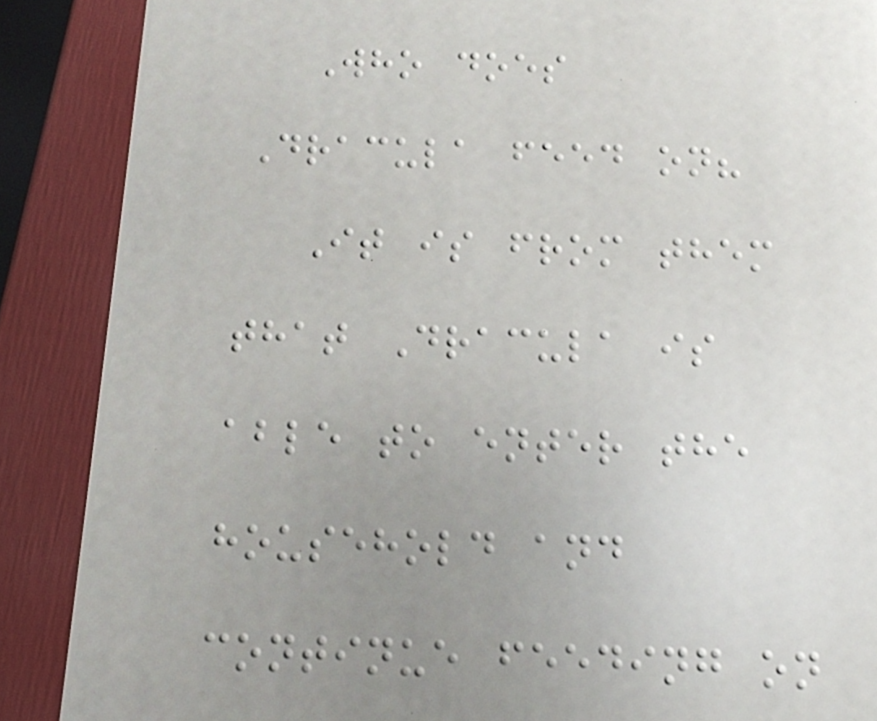Who does
Dracula feed on?
It is from them
that Dracula is
able to enter the
household and
continue feeding on
